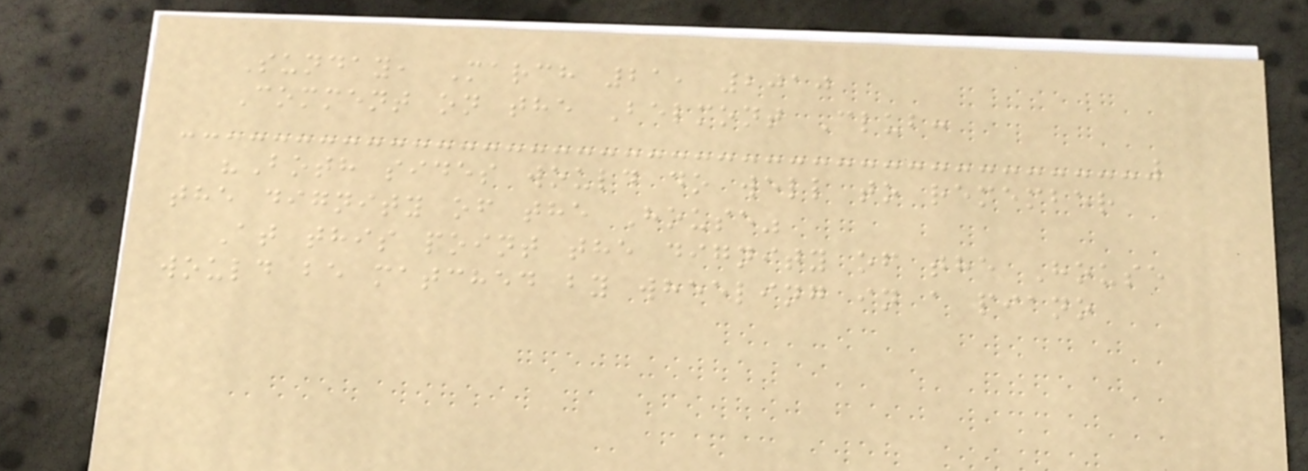Sunday, March 21, 2010
Comment on the Belmont Club:
"Both sides would do well to remember
the dignity of the House"
At this point the dignity of the House
would be matched by wheeling in a piano
